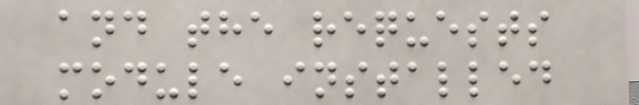and the requests
module installed
